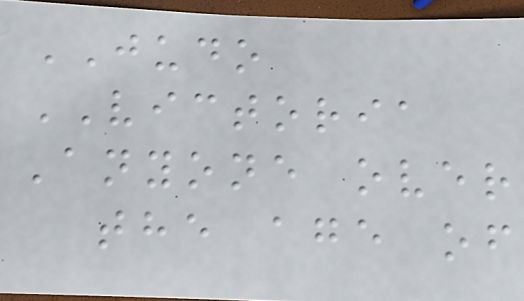JUDO
VICTORIA
Anyone over
the age of
